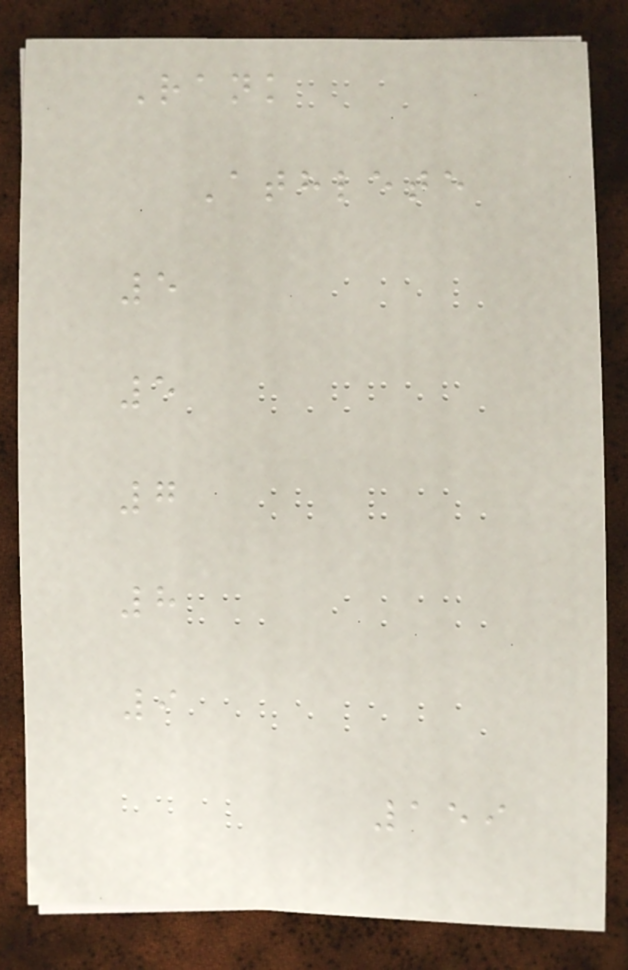Rank
Athlete
5
5
7
8
9
159
